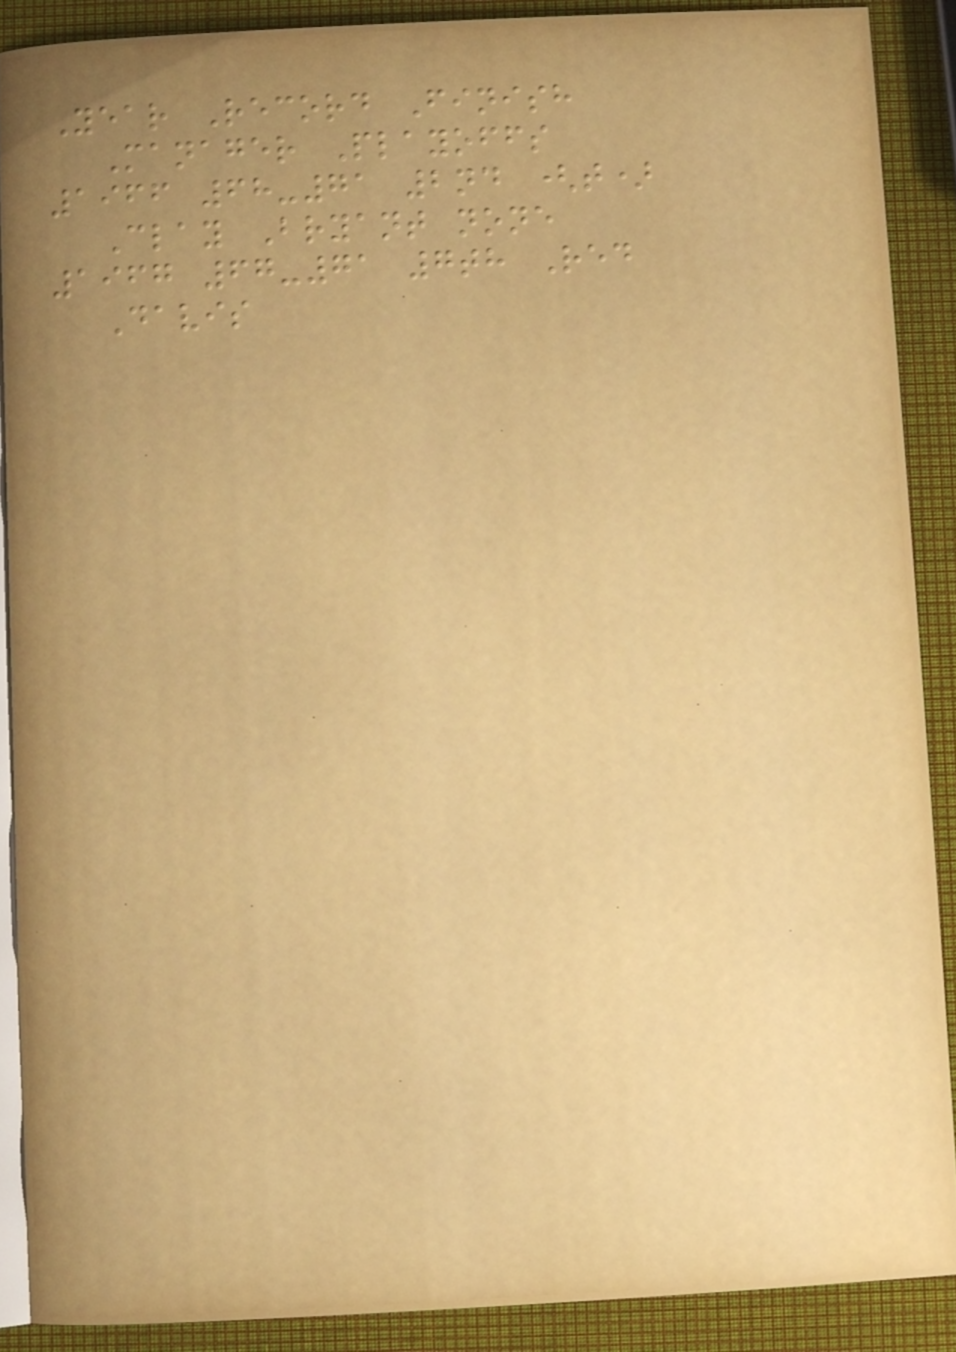Year Record Finish
Manager Playoffs
1966 68-71 2nd (t)
Clay Bryant none
1967 67-71 7th Red
Davis
